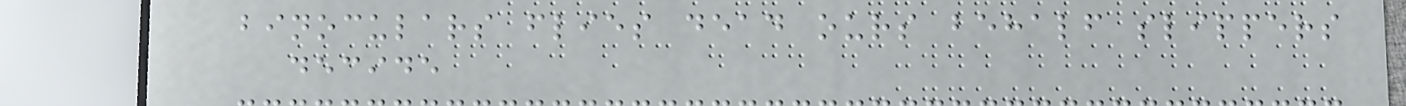binoculars flies dead ours behalf slippers
decide
